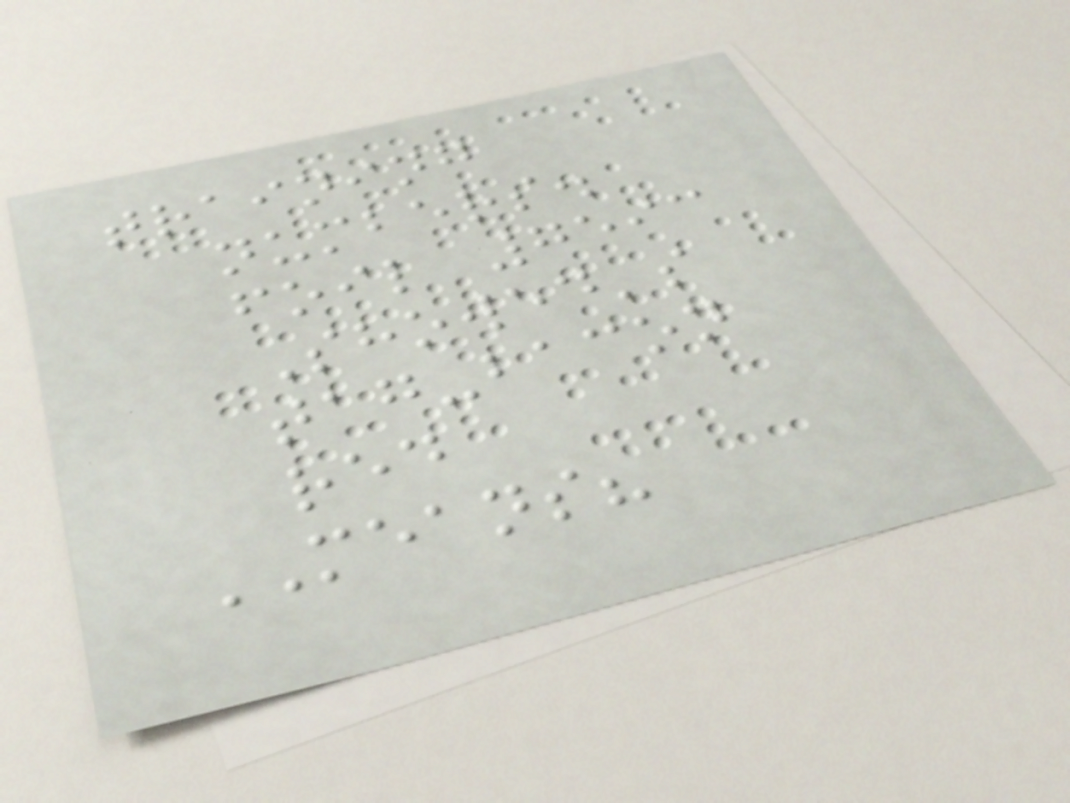training
numbers.
foil 7593
Showed's
tag-bacon
red
MEANS?
